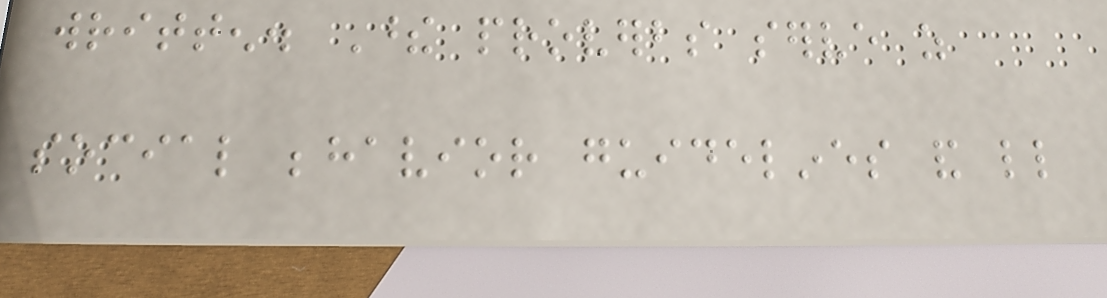written. These proverbs serve as
social behavior guidelines and little
